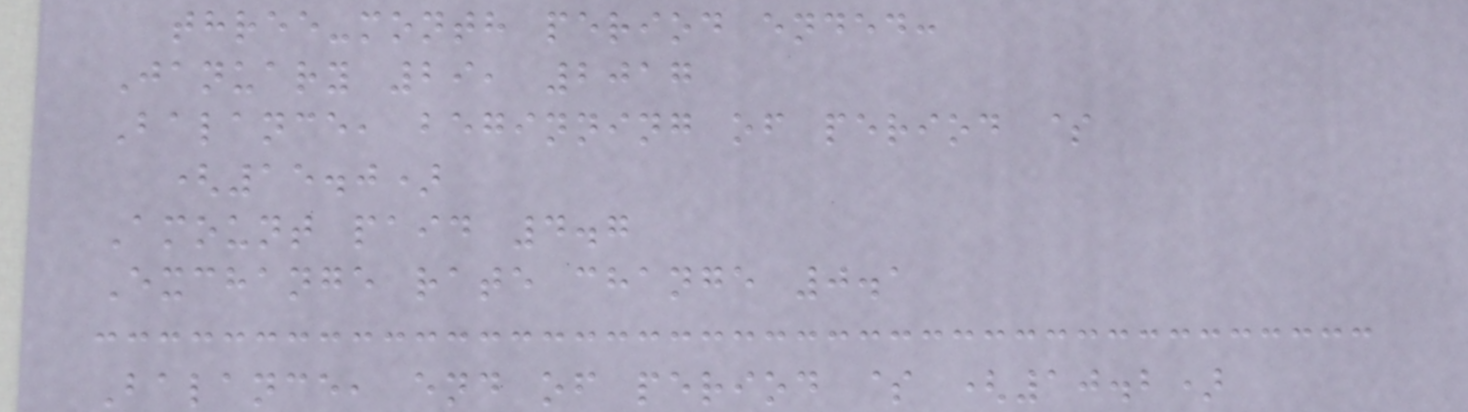three-month period ended:
January 29, 2017
Balance, beginning of period $
(15.0)
Amount paid 4.7
Exchange rate change 0.1
Balance, end of period $ (10.2)
